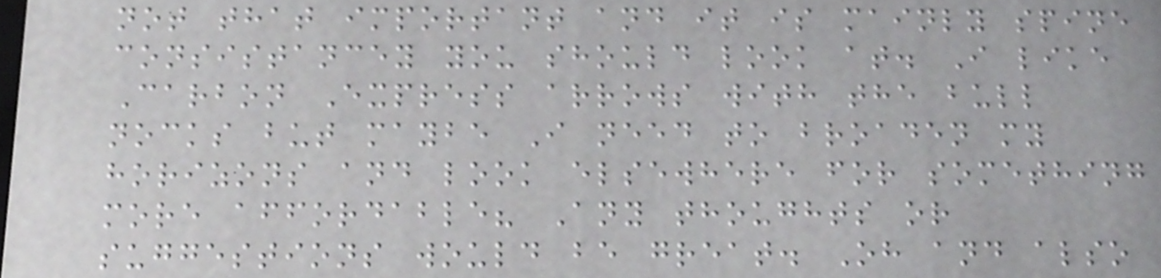not that important and it is mainly spine
consistancey you should look at. I like
Carbon Express arrows with the bull
nocks but maybe I need to broaden my
horizons and look elsewhere for something
more affordable? Any thoughts or
suggestions would be great. Oh and also
